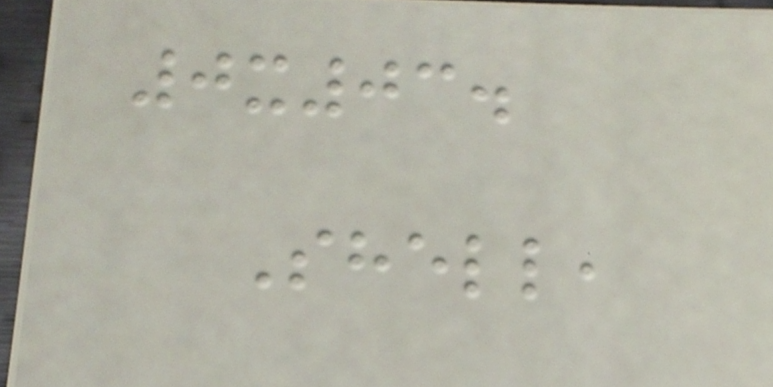0x03.
Shell,
